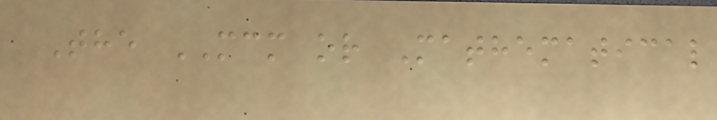The MCM or Mathematical
